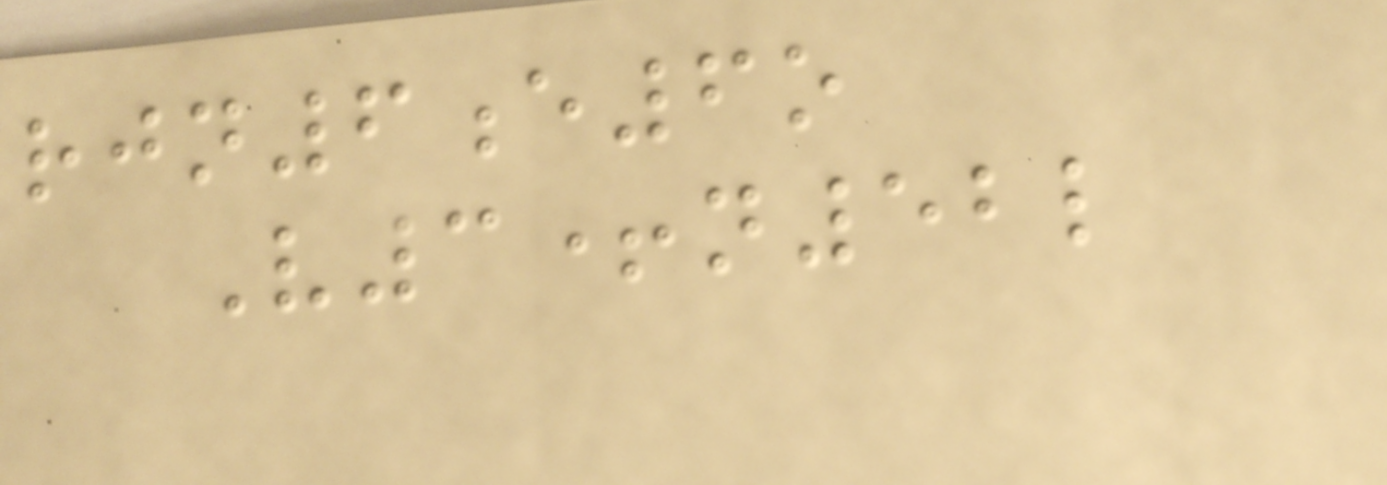rjn6e6o
V3+n52l
